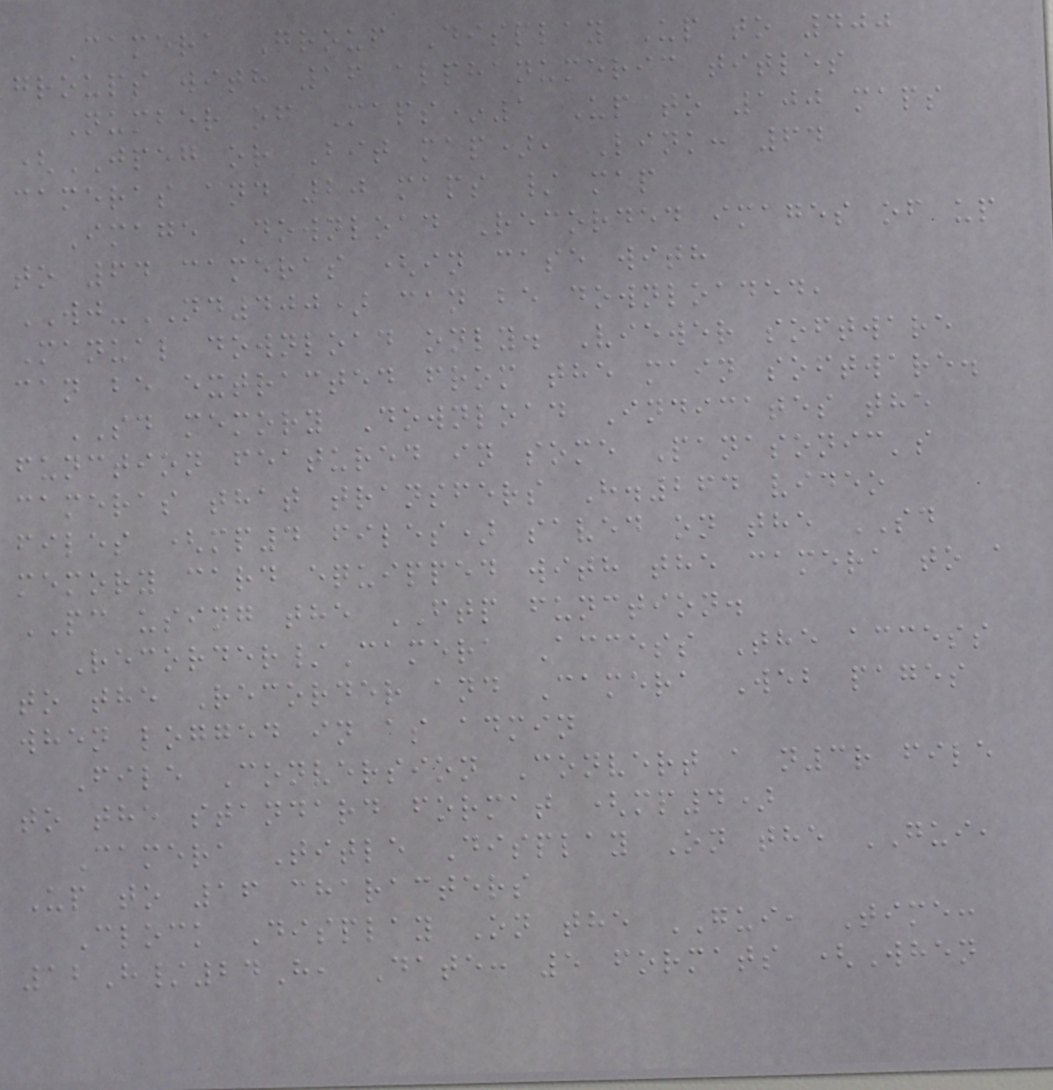Camera Group Display Up to 400
groups with 16 alphanumeric titles
Number of Maps*1 Up to 100 maps
(JPEG or Bit map), Link: 64
cameras and 20 maps / map
Image Download Recorded images of up
to 64 cameras (in case with
WJ-ND400) can be downloaded,
Manual download only. Viewer software
can be extracted from the main software.
SD memory Download Indicates the
function featured in some Panasonic's
cameras that transfers H.264 video
files (mp4 files) saved on the SD
memory card equipped with the camera to a
PC using the FTP function.
Recorder/Camera Access The access
to the Recorder and Camera Web pages
when logged in as admin
File Conversion Convert a n3r file
to the standard format (mp4)
Camera Title Display On the GUI,
Up to 16 characters
Clock Display On the GUI, Time:
12H/24H, Date: 5 formats (When
